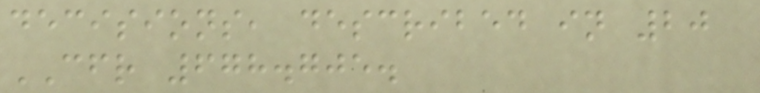decisions, described in 20
CFR 678.705.
